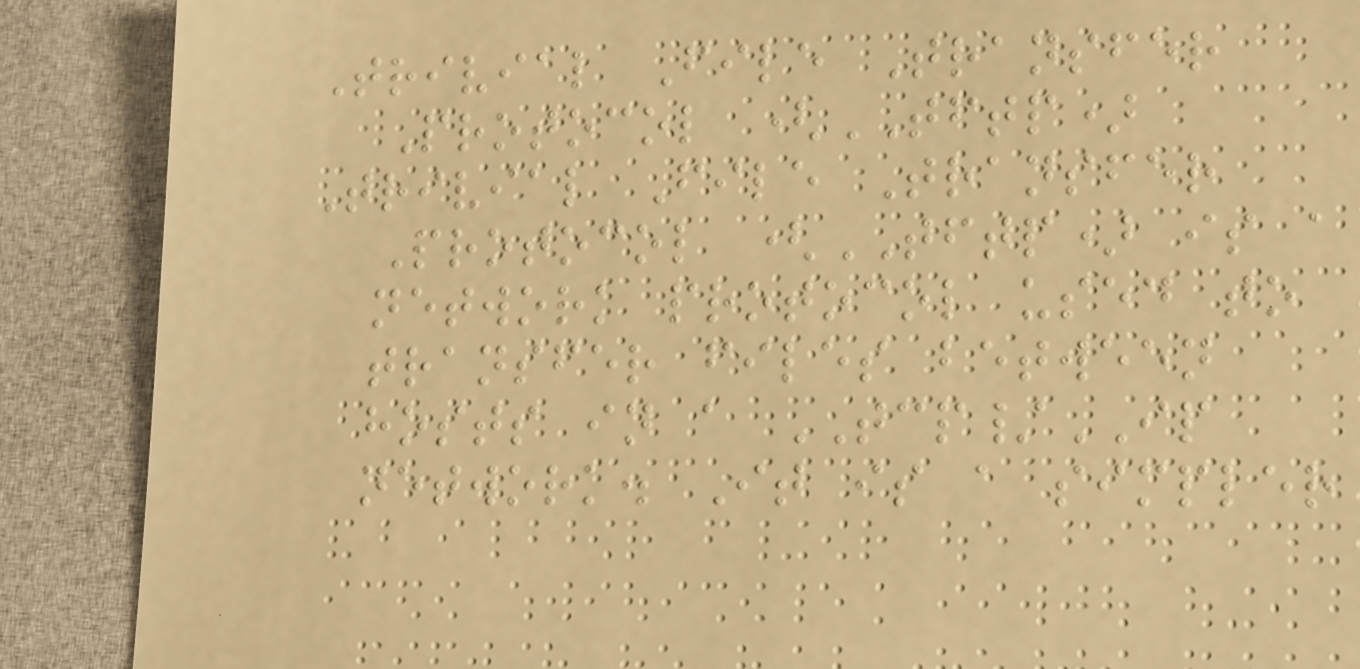Trivial File Transfer
Protocol (TFTP)
Trivial File Transfer
Protocol (TFTP) is a
network protocol used to
transfer files between
hosts in a TCP/IP
network. It is a simpler
